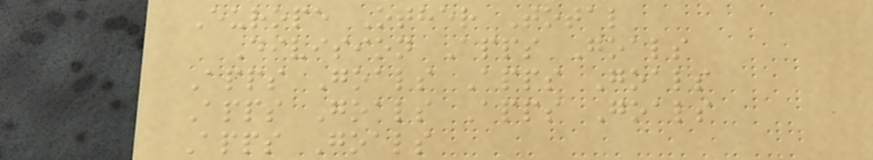Europe Other Total
Division Apps Goals
Apps Goals Apps Goals
Apps Goals Apps Goals
Apps Goals
